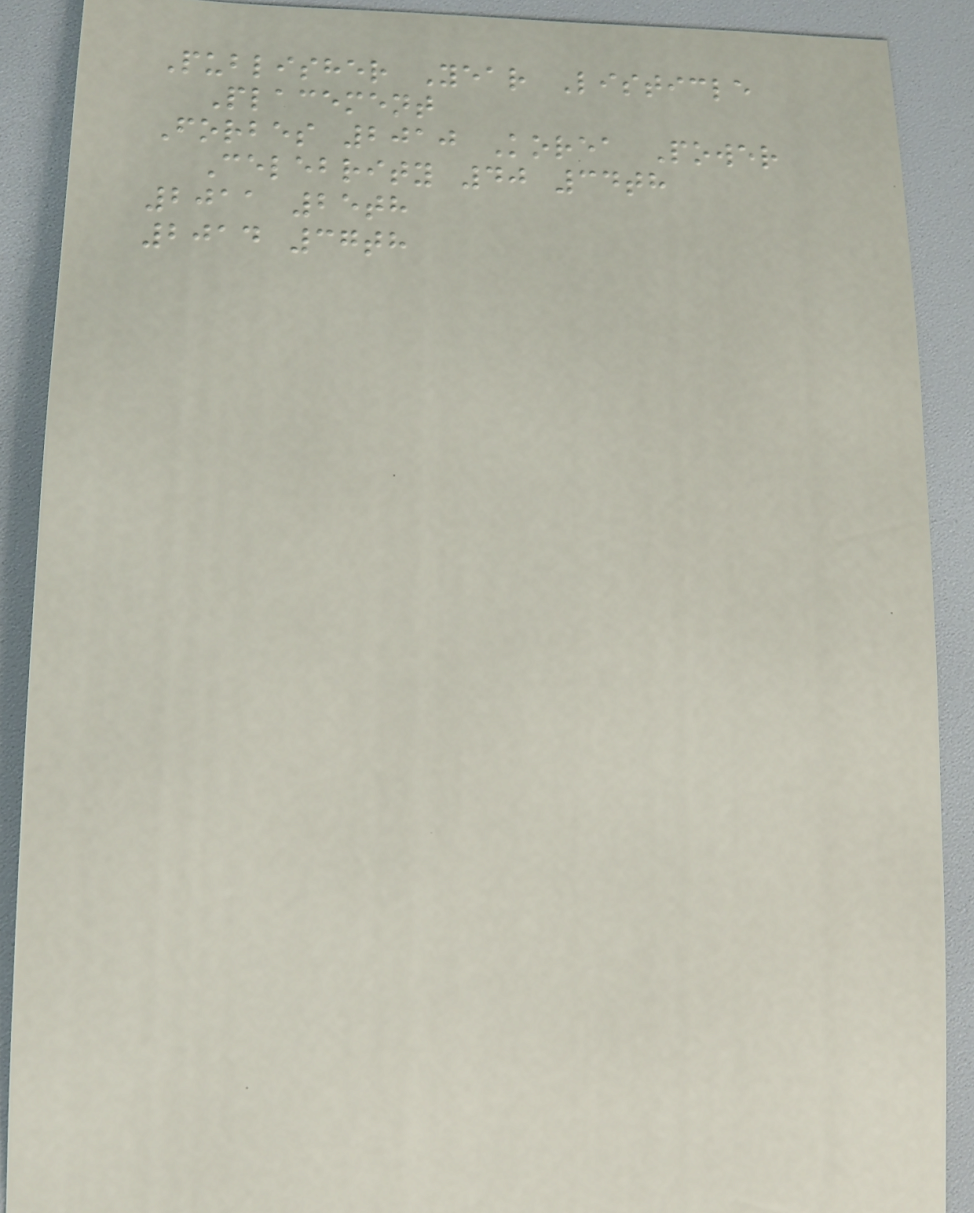Publisher Year Listicle
Placement
Forbes 2010 Korea Power
Celebrity 40 34th
2011 25th
2014 37th
